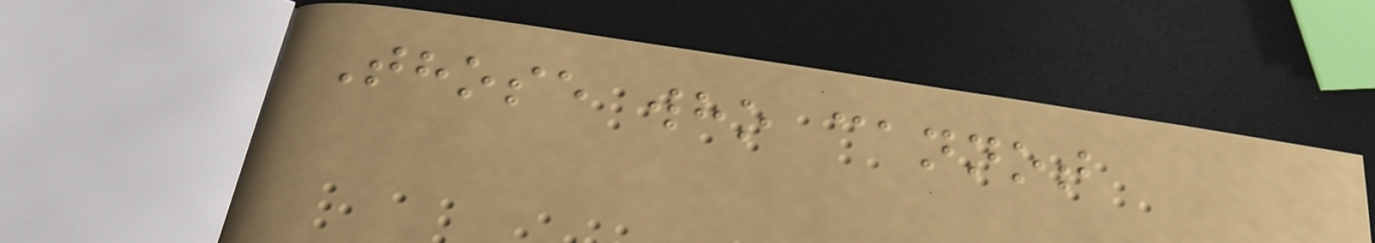Those who cannot
